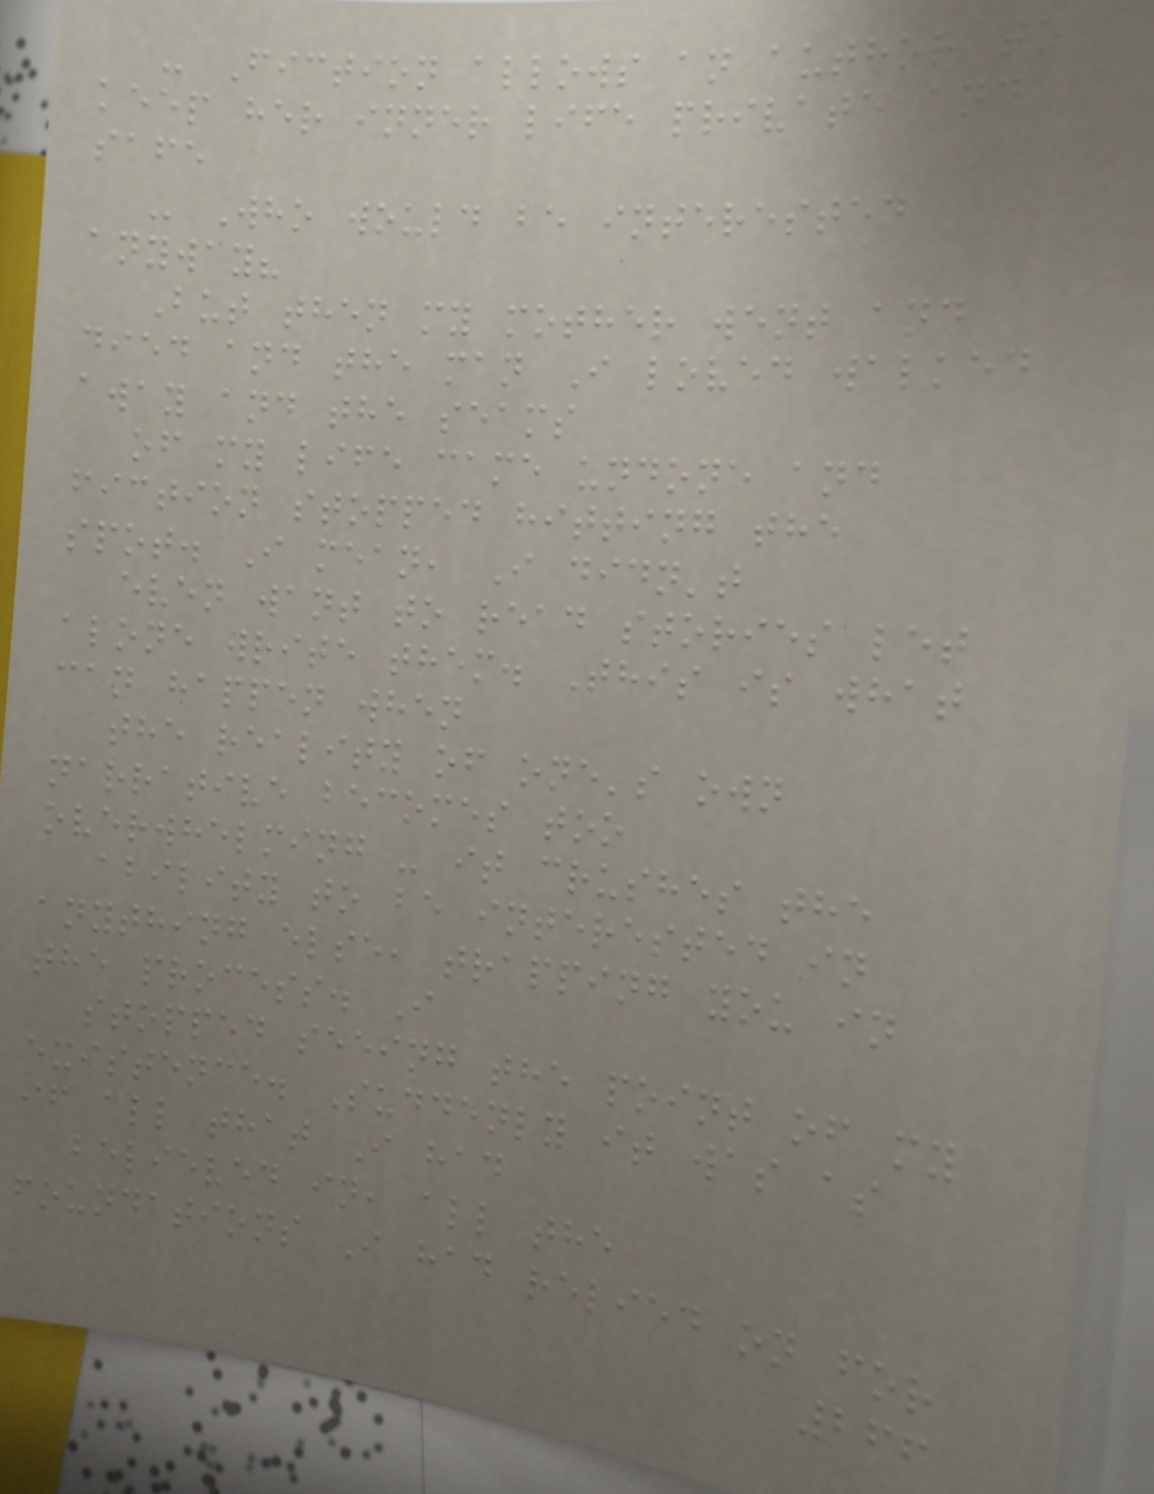- Fiction allows an author to
keep her inner life private and
safe
- Who would be interested
anyway?
But then my mother went and
died and the man I loved walked
away and the seams
of my life came undone and
fiction stopped hitting the
spot. I mean, I didn't
even want to read stories let
alone write them. This is what
can happen when
the reality of one's own
narrative becomes too
overwhelming - it crushes the
ability to be interested in
anything else, trapping you in
the process. I
stopped seeing the point of my
existence. Suddenly it was as
if all that I had
believed in, all the
foundations I had relied on for
266
